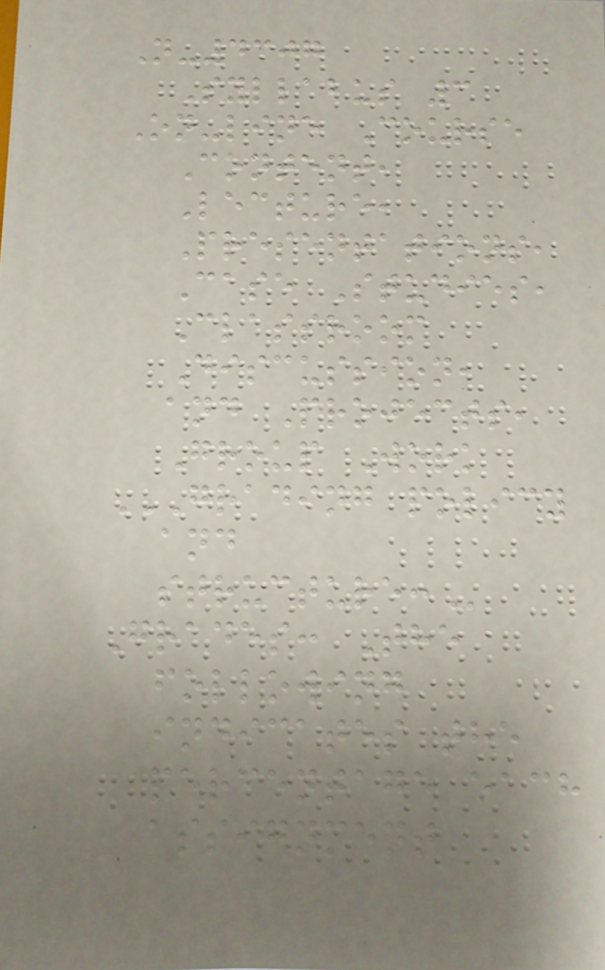N-4307
Syllabus 3
On-line Course
Content,
Lecture,
Presentations,
Case Studies,
Classroom
Discussion,
and Projects,
Group Work
GRADING POLICY
AND
STRUCTURE:
Grades: The
following
indicates the
percentage each
assignment
